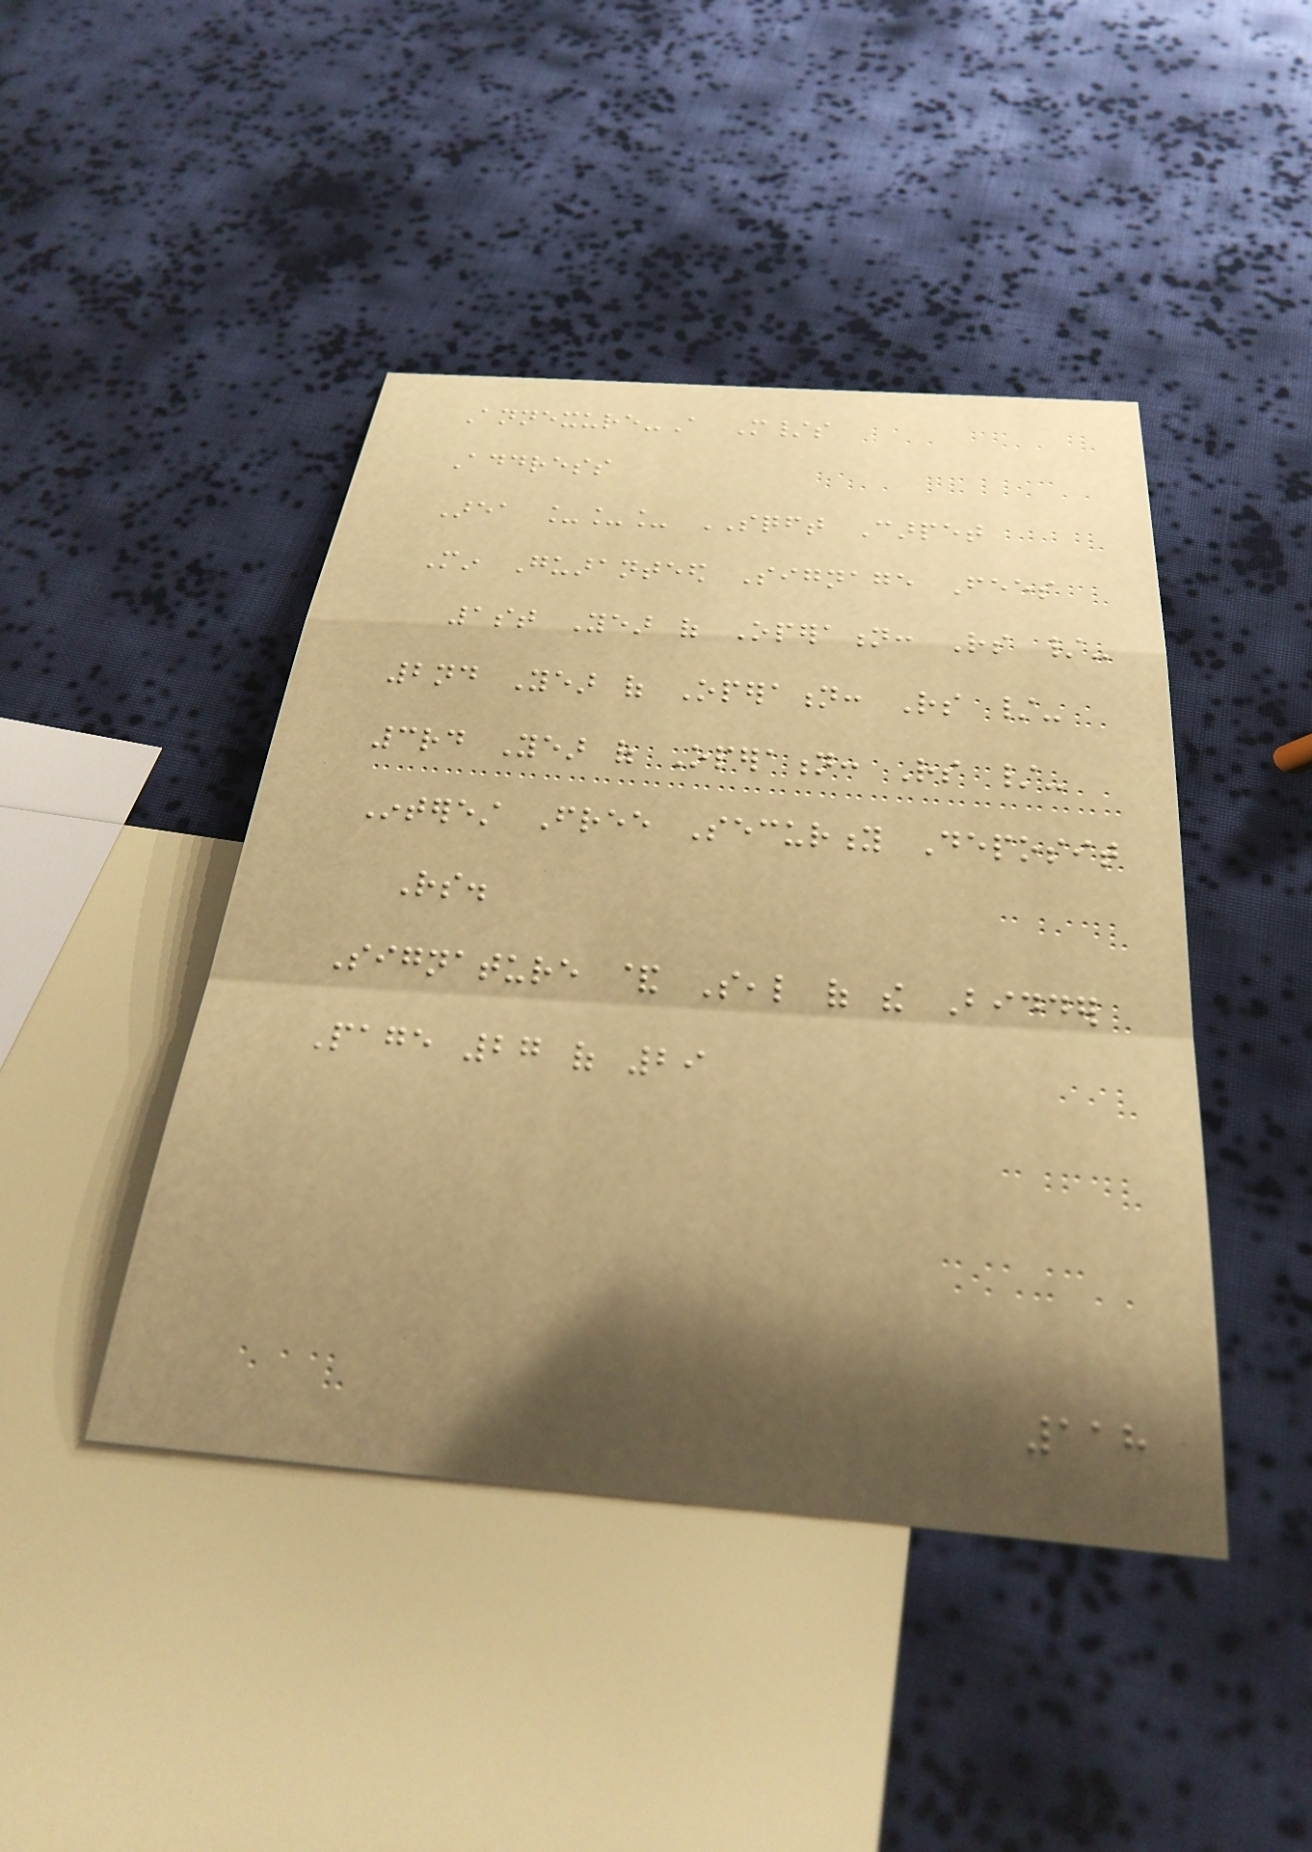Annexure-A M/s
Address
Area ___ SQFT Carpet
Min Guaranteed Signage Fees
1st Year of Operation: Rs /-
2nd Year of Operation: Rs /-
3rd Year of Operation: Rs /-
Interest Free Security Deposit
Rs.
Signature & Seal of the Bidder
Page 27 of 29
118
